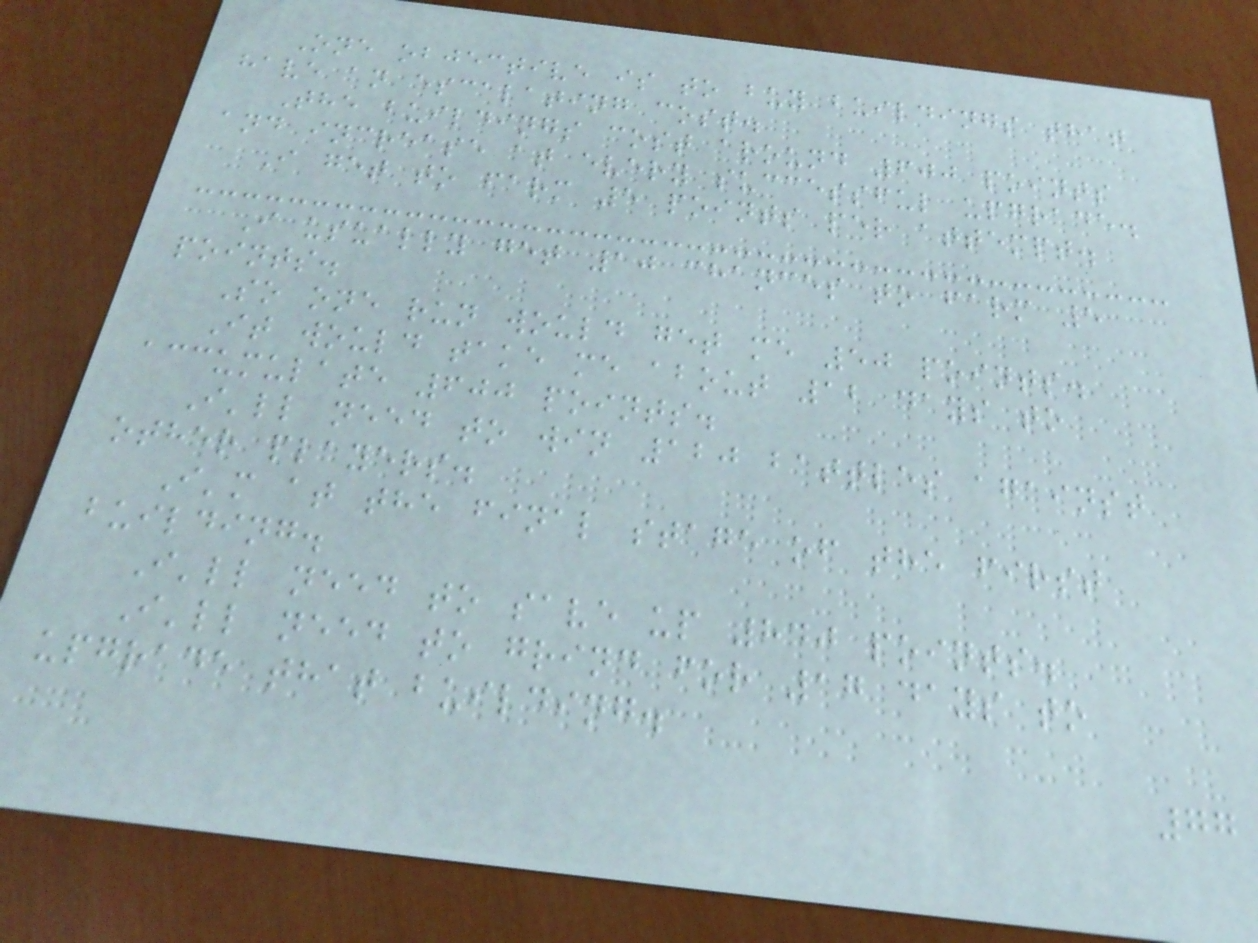One objective is to buy buildings that
have an escalating cost.
The buildings cost around 600 points
and increase at every successful upgrade.
I get to farm 5 points per attempt.
I usually get 10 chances to farm 5
points.
So one run would get me 50 points.
It would take me about 12 days to
accumulate 600 points.
I'll need to win 120 battles against
other players.
I'm at the final stage of the first
building.
I'll need to save up 840 points.
I'll need to grind for 17 days to
upgrade that building.
77
